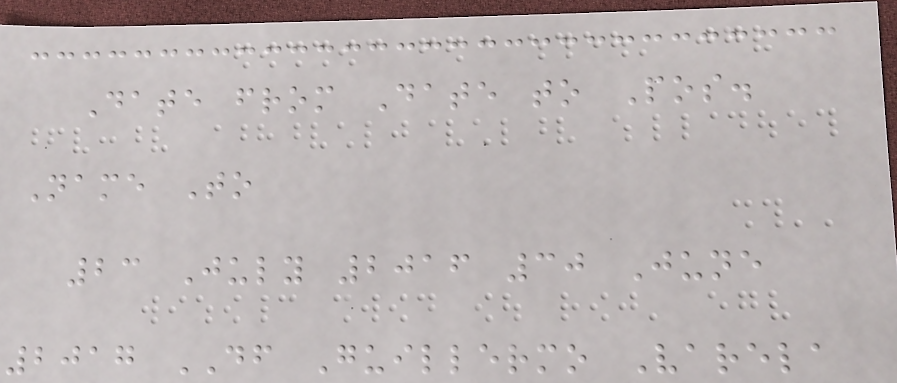Date from Date to Pos.
Name To
23 July 2016 30 June
2017 DF Guillermo Varela
